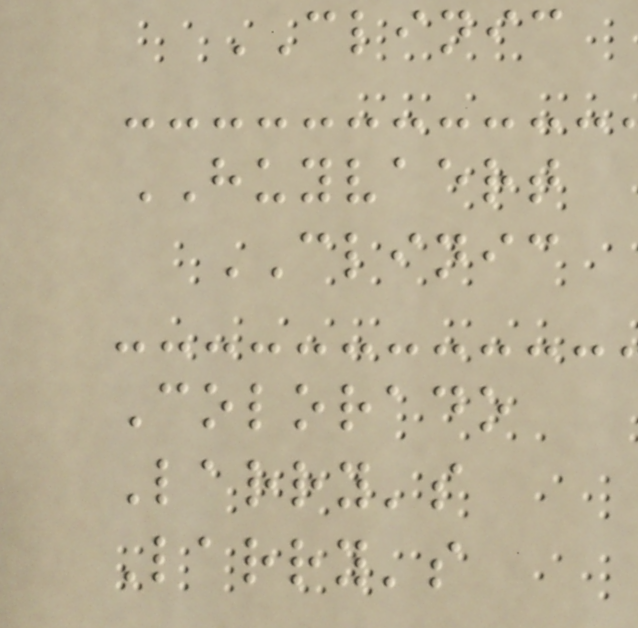CLINIC
HUYVAERT
CLINIC
Colorado
Larry's
Larry's
